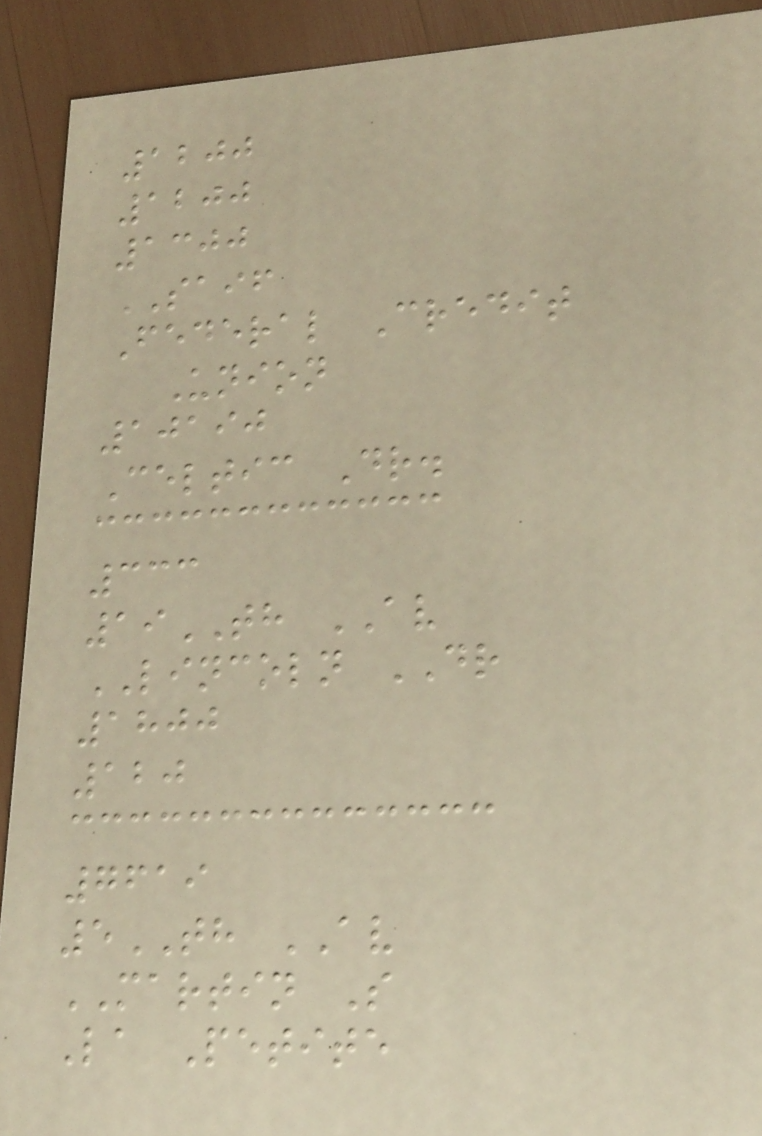1200
1200
1300
SAIF
Federal Credit
Union
10190
Celtic Dr.
333
19TH AV
LINCOLN DR
1800
120
7619
5TH AV
MARTIN S
La Petite
